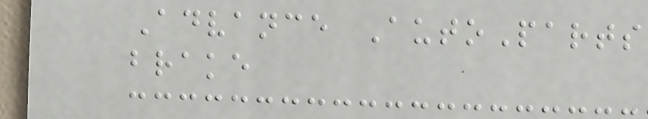Advance AutoParts
brake
